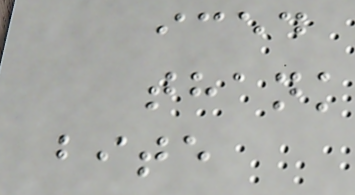iced
thank
bite
